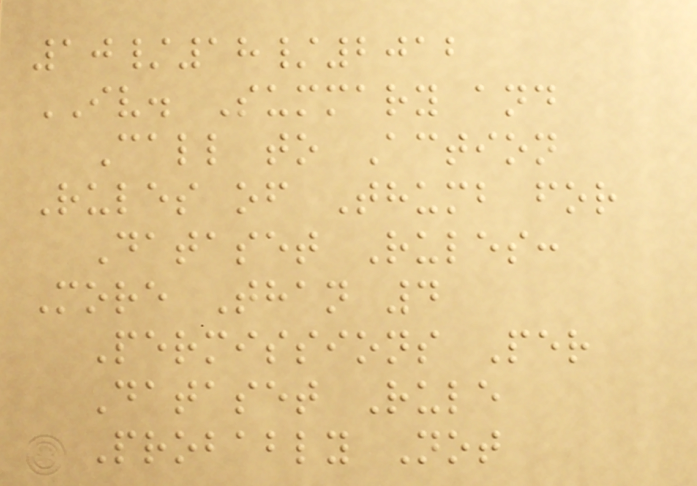10/18/2012
IV. Summary and
Call to Action
Rules of Thumb for
Dataset Rules:
More Than 4
Permissions Per
Dataset Rule
Probably Not
